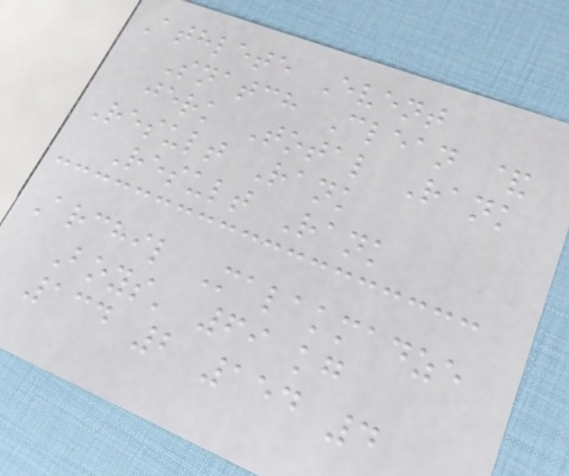Athlete Event
Snatch Clean &
jerk Total Rank
Result Rank
Result Rank
Archil Malakmadze
Boys' 69 kg
134 2 154 4
